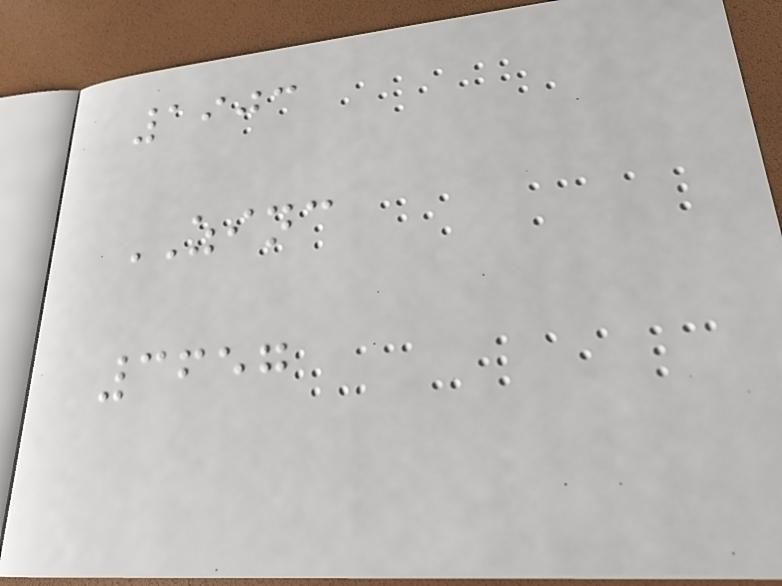1903
ZINC
3657
